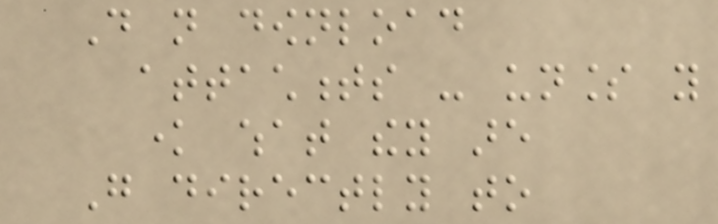Do not download
attachments - unless you
know what they are
Go directly to
